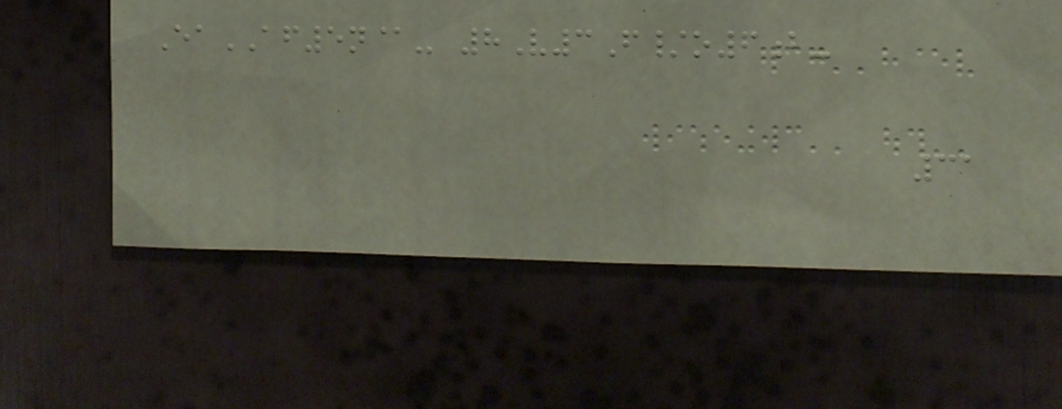EaAF5n@- 8V3F/o6b-
31
